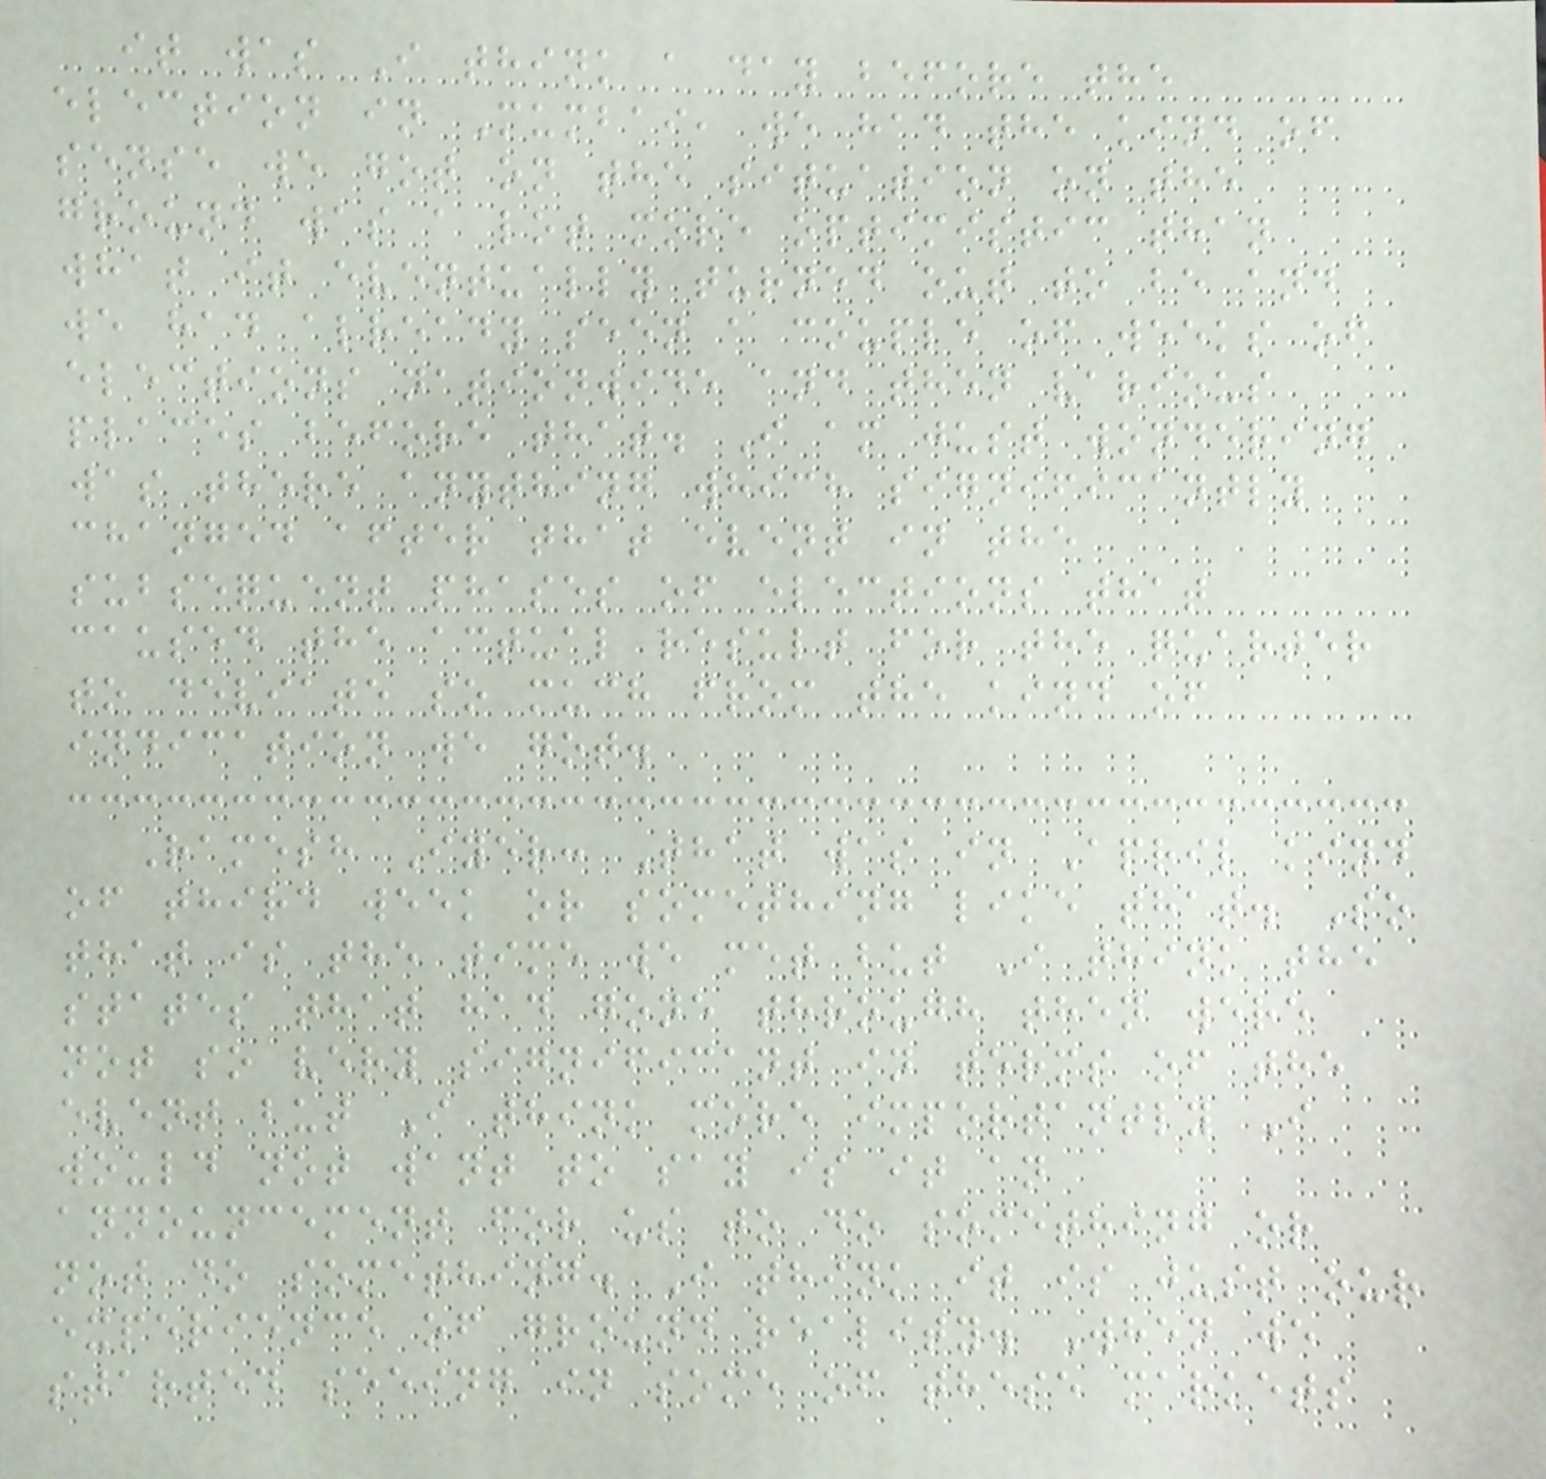it was I think a day before the
election in Mumbai, we had the kind of
sense we got on the situation on the
ground was a lot more optimistic than
what it eventually turned out to be and
we had already seen a couple of weeks of
elections nationwide and then various
places before that. I am just wondering
was there anything which significantly
changed after that event in the
subsequent phases of elections that
caused the actual result for the quarter
to deviate so much from the kind of
indication we got.
Ramesh Iyer: That was in April kind
of third week or something like that. So
that is the time we met but I think the
states that had gone through then were
not so very significant in terms of the
event but I think more importantly I
would not want to say is it an
announcement for us to do something or
not do something. I think it is just our
experience of ground reality. When we
started seeing in some of these markets
